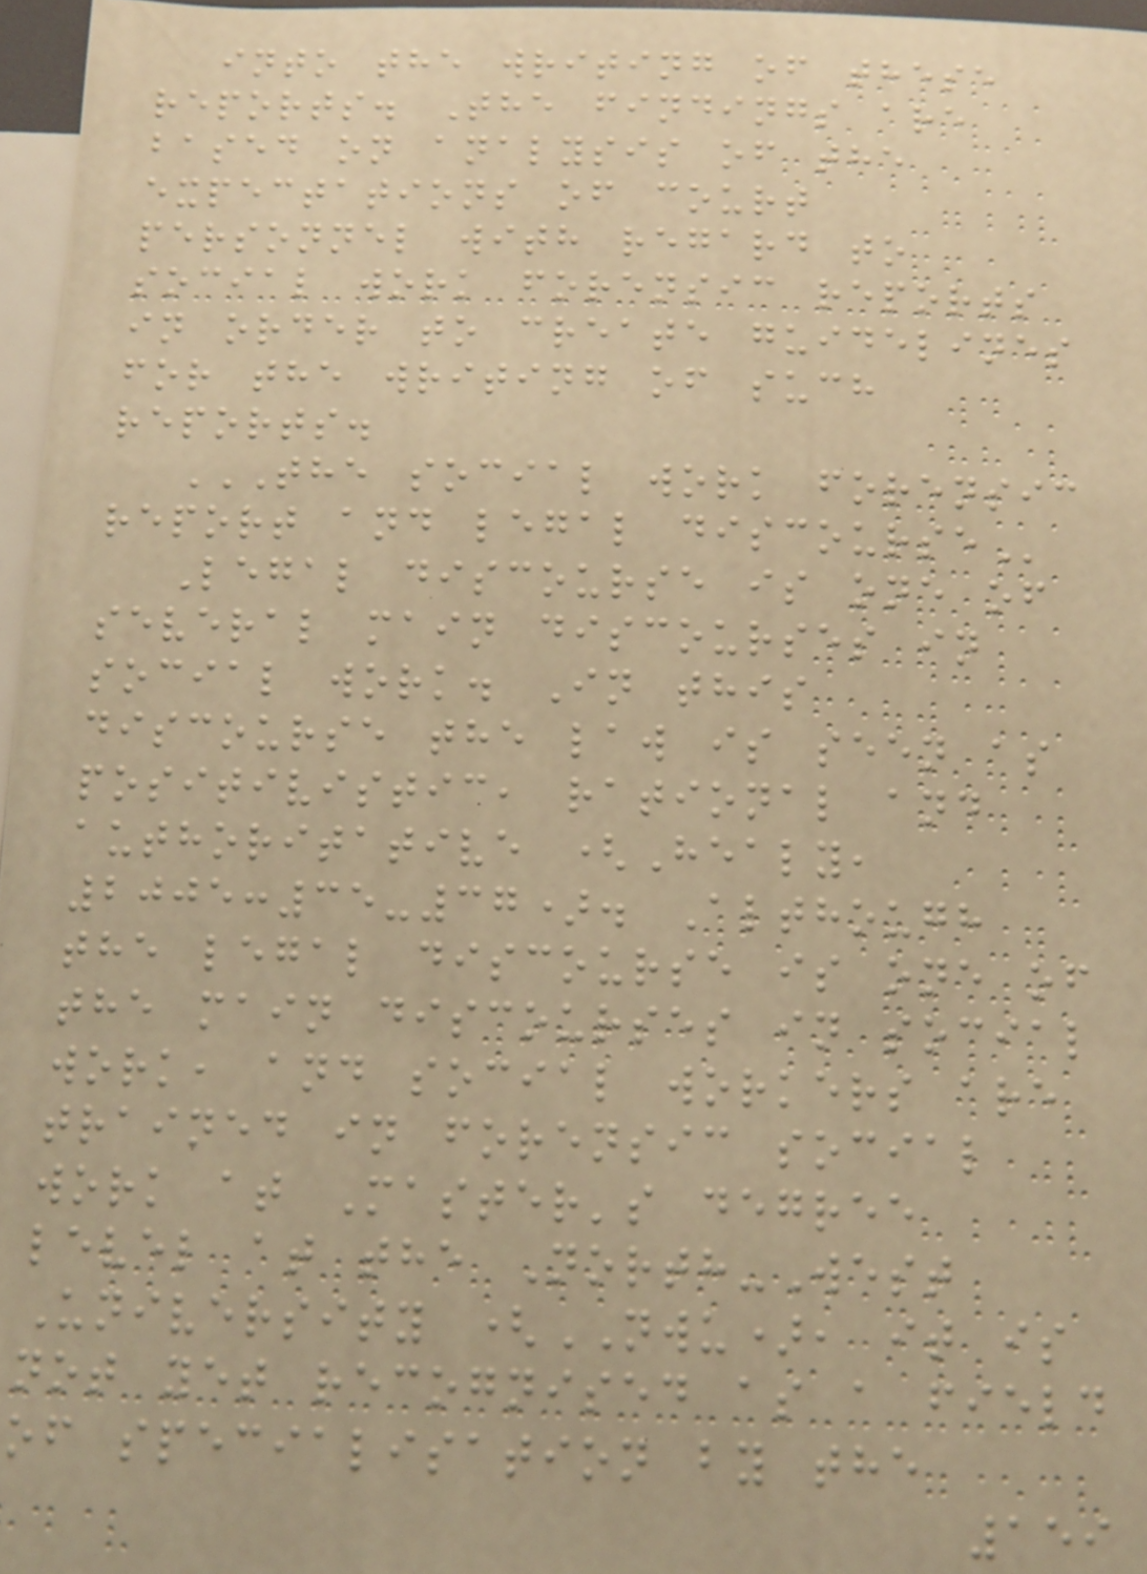into the writing of these
reports. The findings are
based on analysis of the
expectations of court
personnel with regard to
social work forensic reports
in order to create guidelines
for the writing of such
reports.
THE SOCIAL WORK FORENSIC
REPORT AND LEGAL DISCOURSE
Legal discourse is one of
several main discourses in
social work. In this
discourse the law is seen as
positivistic, rational and
authoritative (Healy,
2005:35-37). Although
the legal discourse is one of
the main discourses in social
work, and social workers are
trained in forensic social
work at Master's degree
level at the North-West
University (NWU), it is
not yet recognised as a field
of specialisation by the
159
